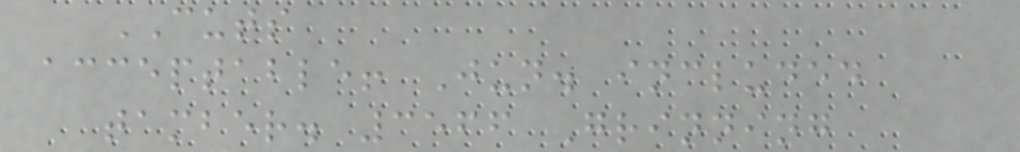CUTS
acceptable! Jun. included
tamber. 3566 Grinning
